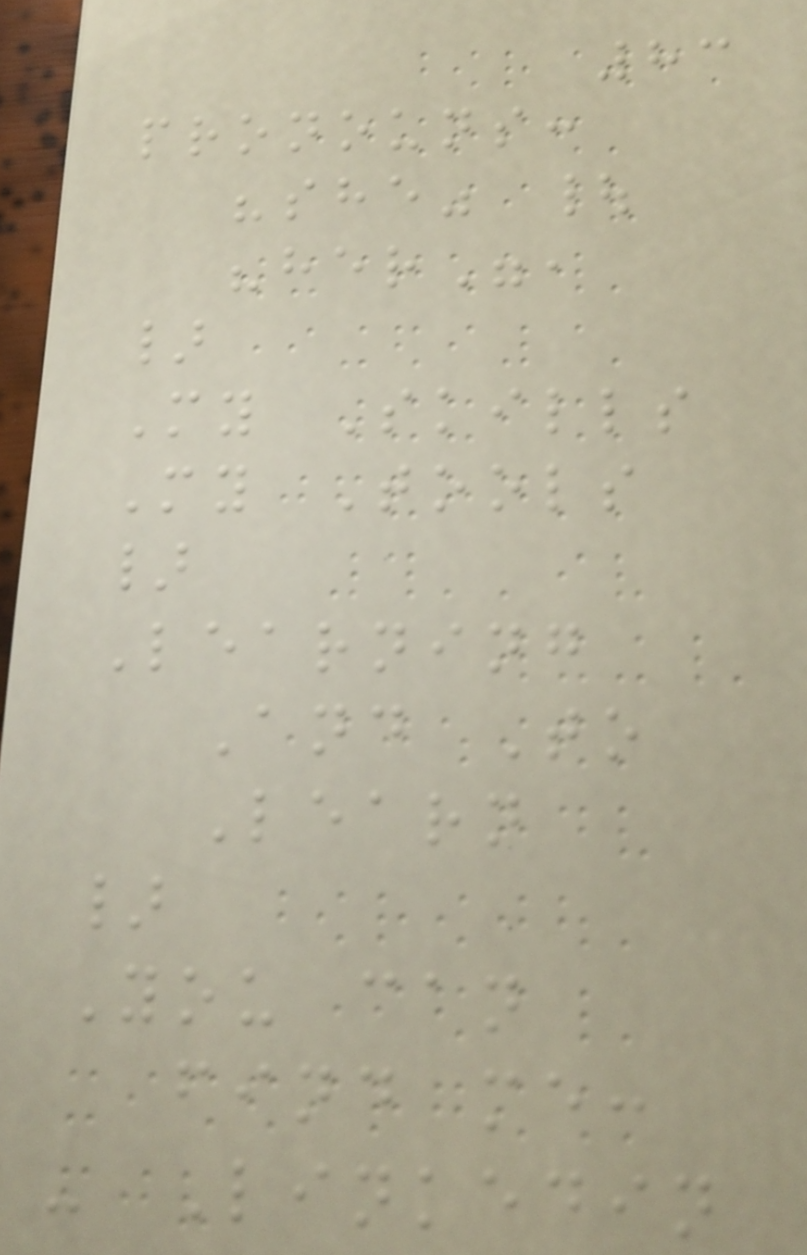83
pronouns:
"she" |
"her",
}
My Skills
My Tools
}
Learning
And To
Learn
}
You can
find me:
- Linkedin
